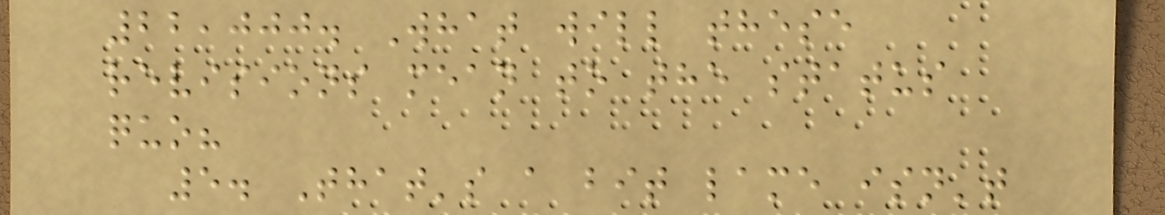22,000. What will these
revisions mean to the status
quo?
5. That's a bit lame isn't
